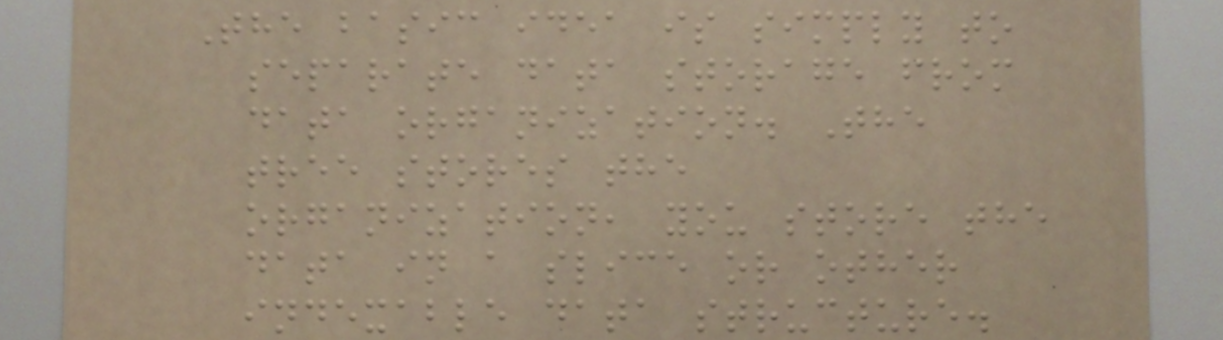The basic idea is simply to
separate data storage from
data organization. The
tree stores the
organization, you store the
data in a slice or other
indexable data structure.
